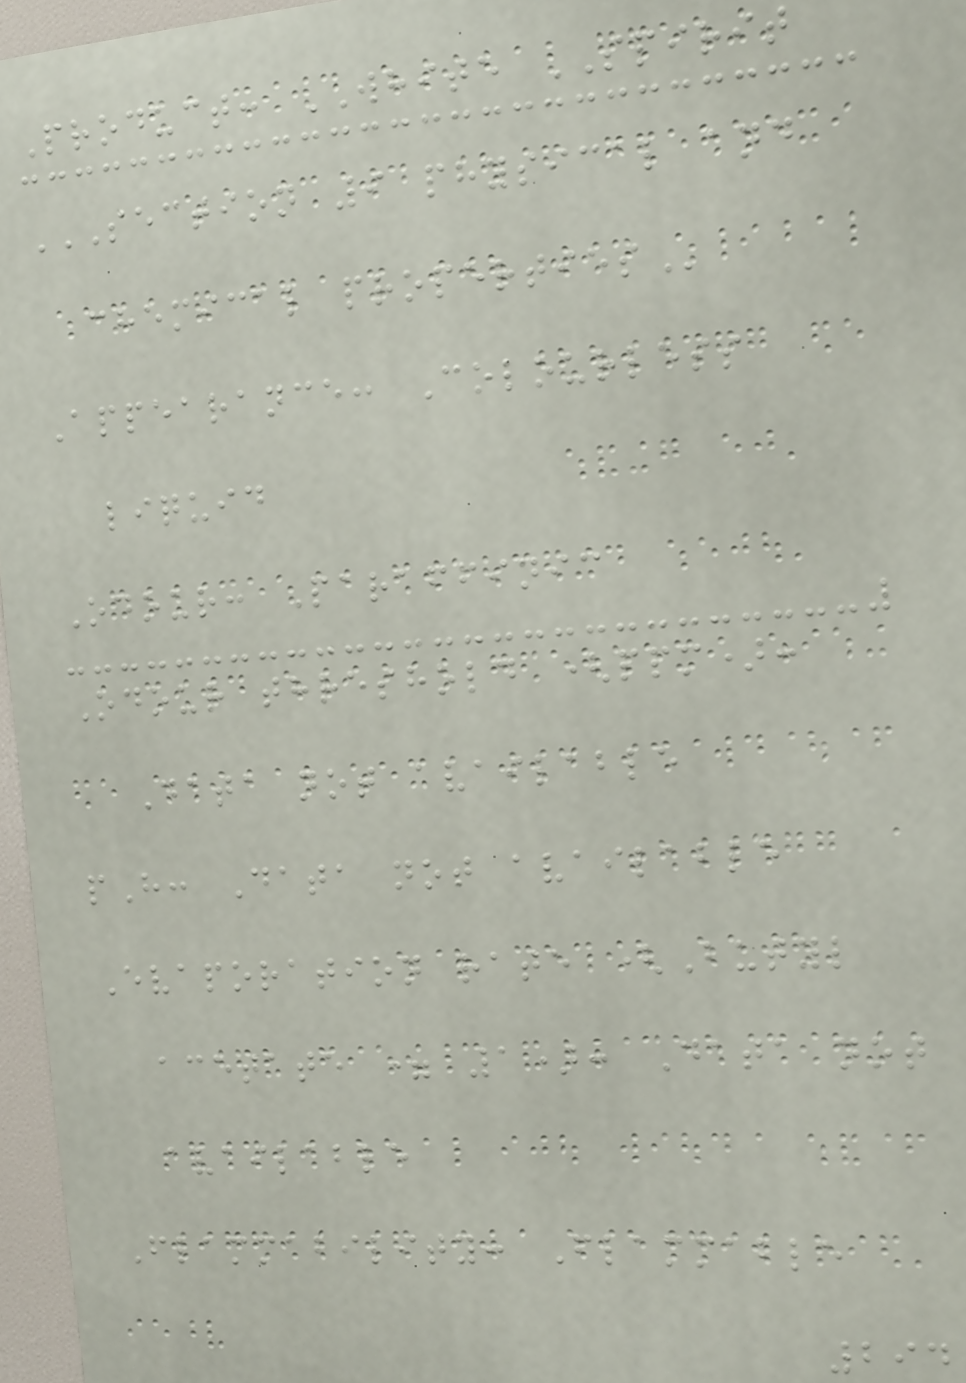Product: WHITE SPIRIT
SECTION 9 PHYSICAL AND
CHEMICAL PROPERTIES
Appearance: Colourless
liquid
Odour: Paraffinic
Odour threshold (ppm):
Data not available
pH: Data not available
Evaporation rate (Butyl
acetate = 1): Data not
available
Flammability: Flammable
294
